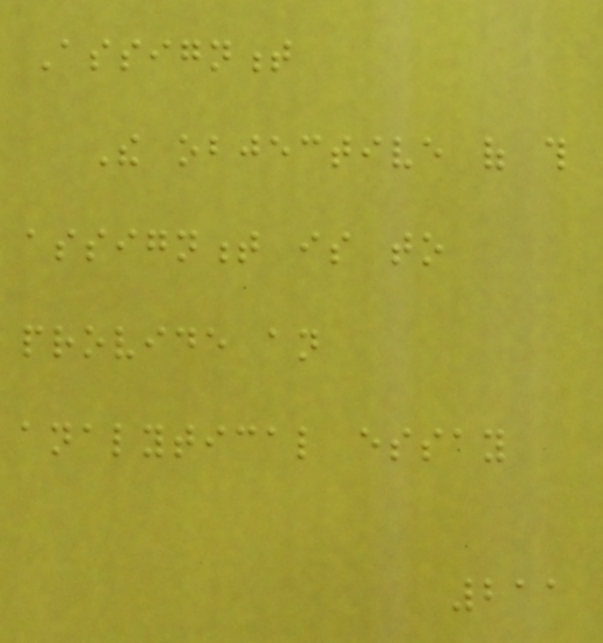Assignment
The objective of this
assignment is to
provide an
analytical essay
211
